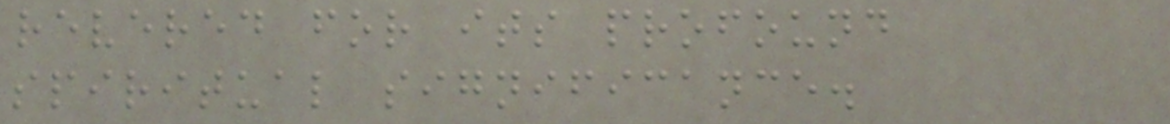revered for its profound
spiritual significance.
